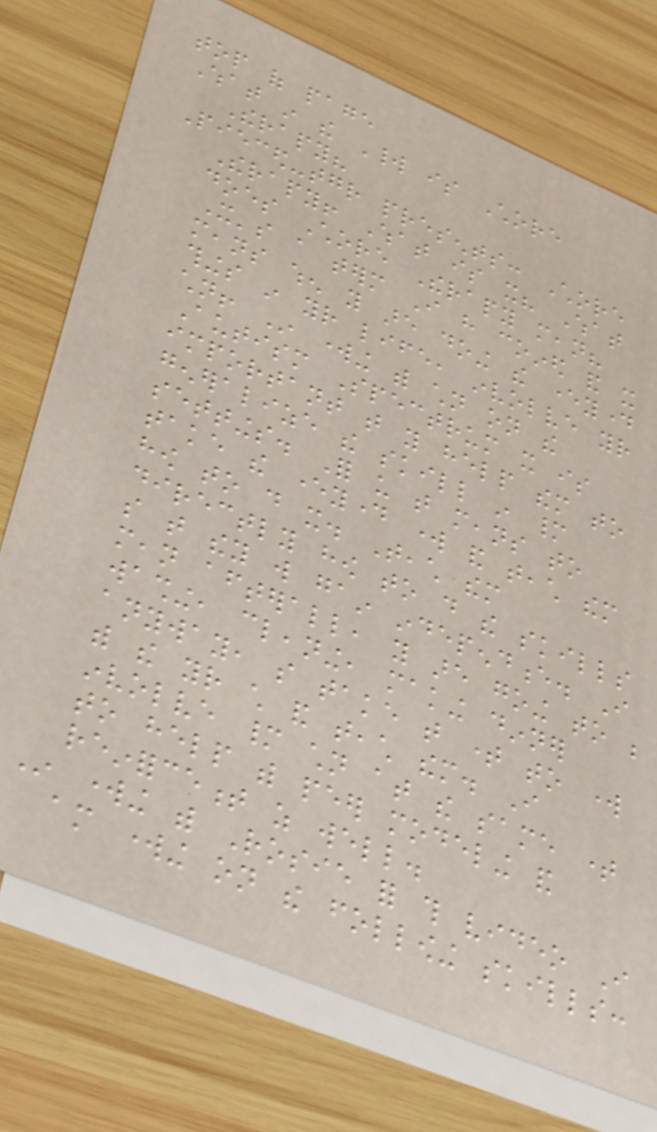top of page
What in the World is Chore
Therapy?
Pieced-together presents: Chore
Therapy! What is it? What
does Chore Therapy mean?
It's a term I have coined and it
means when you are doing the everyday
things in your life, involve your
children! In working with children on the
Autism Spectrum it is
important that you help them to
generalize the skill in many
settings. For us that means to
take the everyday work and teach them
how to do it. Teach them
directly how to do the skills
so that they will gain independence. I
mean afterall, you are going to be
washing, cleaning, making dinner
anyway, so take that time to work
with the your child and teach them. I
involve many children at the same time
to help with peer modeling and
reinforcement as well.
In working with Rosie for this video I
am working on the following skills:
